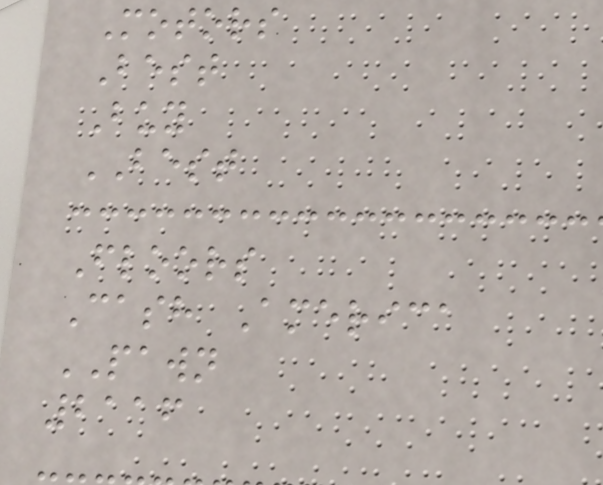Motors
Best
Buy
BEST
Floors
Cash America
PAWN
2116
